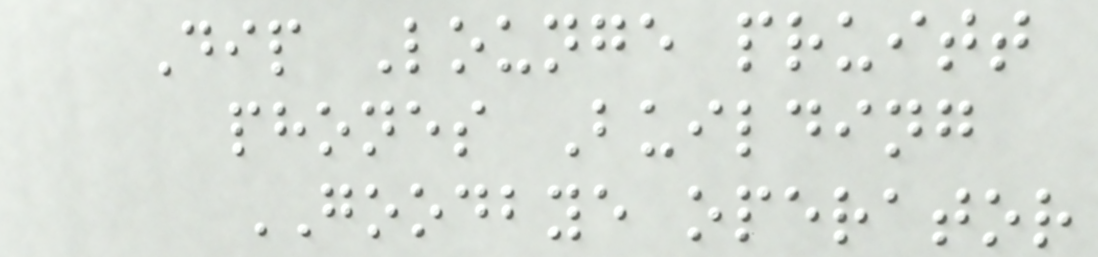Dip Lounge pruitt
phones Building
GOODBYE operator
